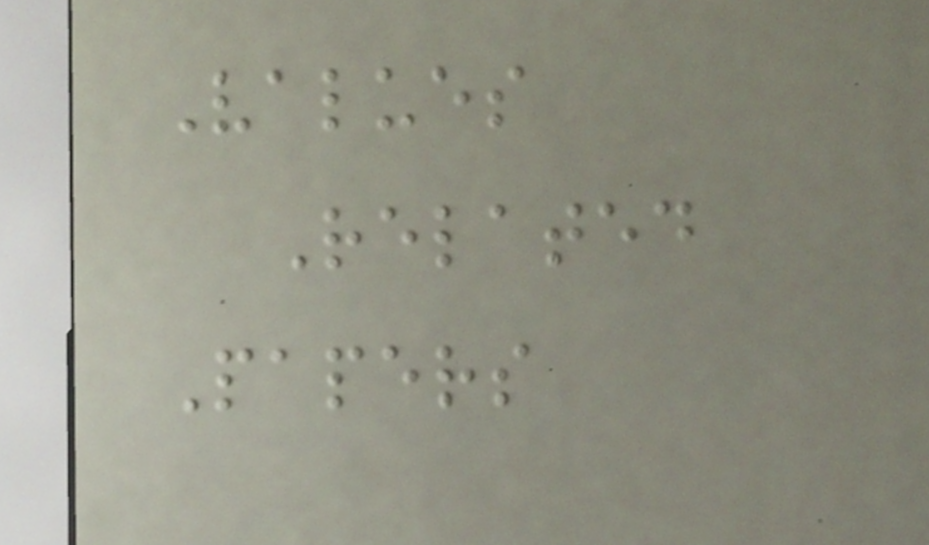Values
Related
Papers
